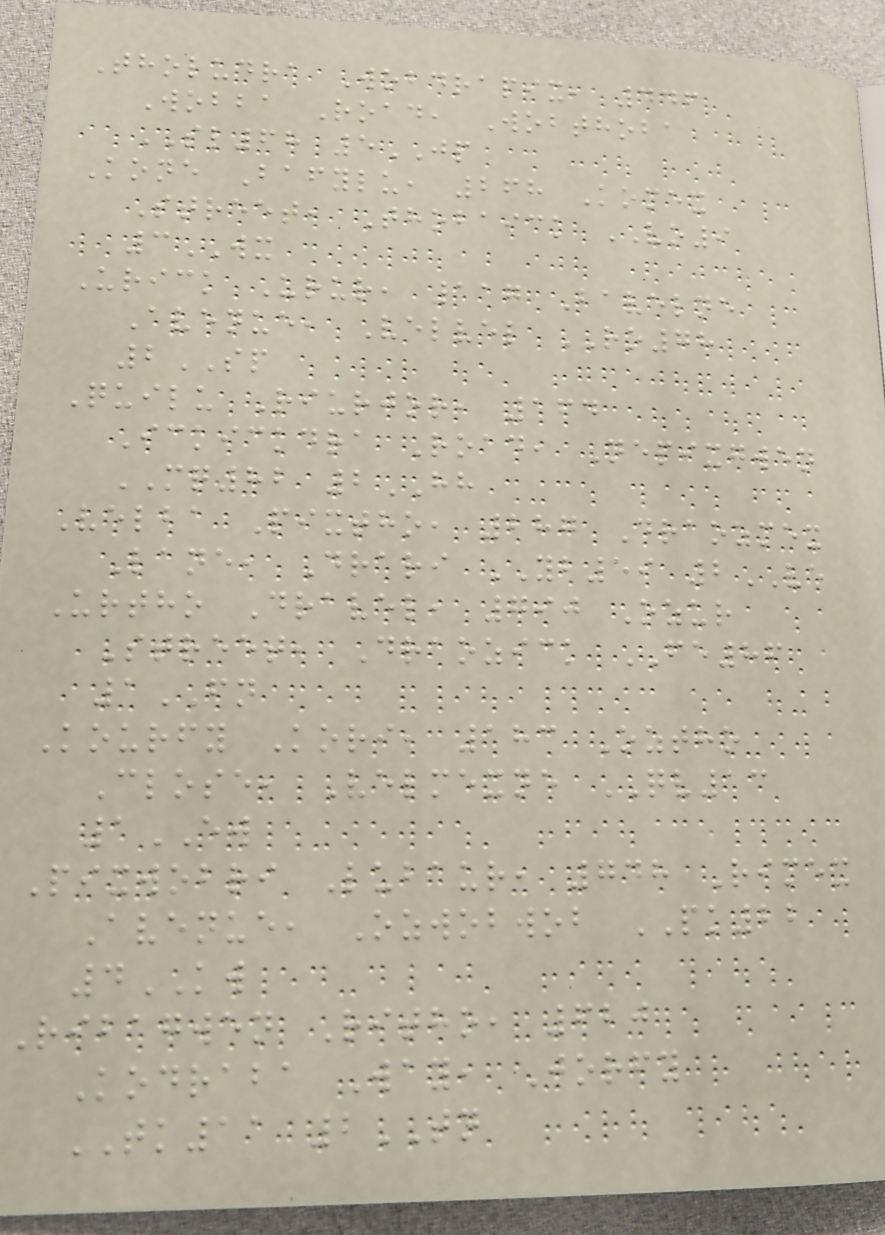Tholudra Wobdrapix, 446
Wobba Road, Wobthoba
SL68 5JP
Kone Bafylu, 268 Komex
Street, Thobaick VO9
3WX
Urick Urur, 117 Bavelne
Avenue, Velvel RO78
2SP
Quilu Riurjor, 164
Ickickdra Road, Nepixgwen
MQ82 2HH
Velba Pixtho, 287 Draozmex
Lane, Drari YB59 2VE
Urtho Dravel, 790 Ozur
Street, Draozick FE86
1FN
Kourfy Kori, 183 Oztho
Close, Velmexne QV13
1EW
Pixwobri Lubaur, 748 Rimex
Avenue, Ozwobwob PK22
4KW
Ribagwen Ritho, 620
Kodraba Way, Jorfy
TK11 2TN
